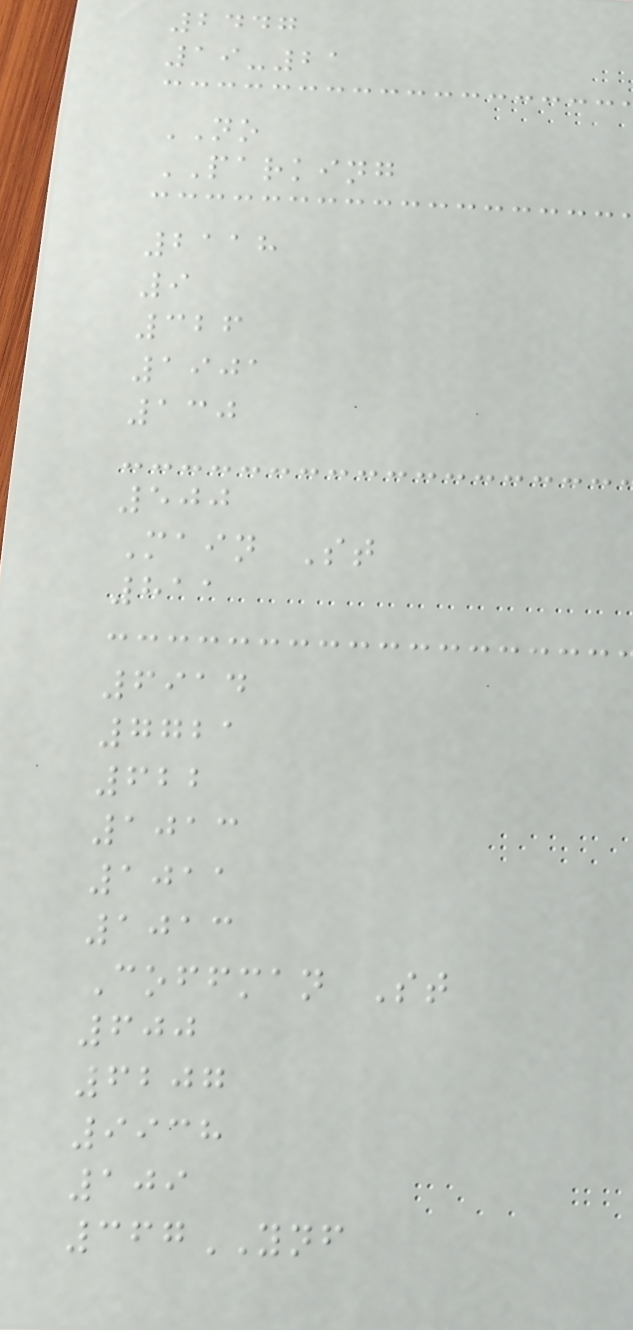2447
19-21
NO
PARKING
2118
9
326
1901
130
500
Main St
811
6914
7721
622
1013
1011
1013
Coffman St
600
6207
9938
109
367YNF
